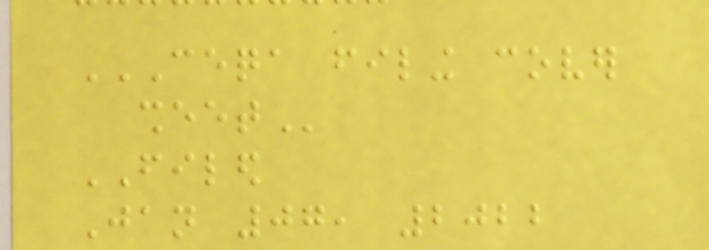CEQA FILING COVER
SHEET
FILED
Jan 07, 2022
